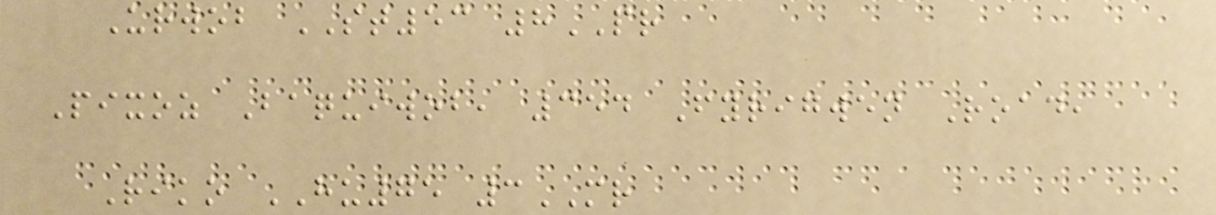Urwob ST53 8PR
Pixoz Baquiwob, 354 Fyrigwen Road,
Riko HU75 3MR
